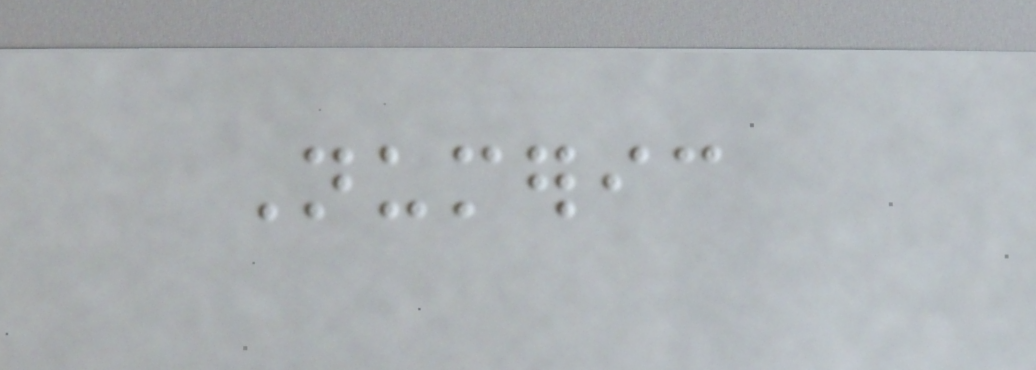Numeric
